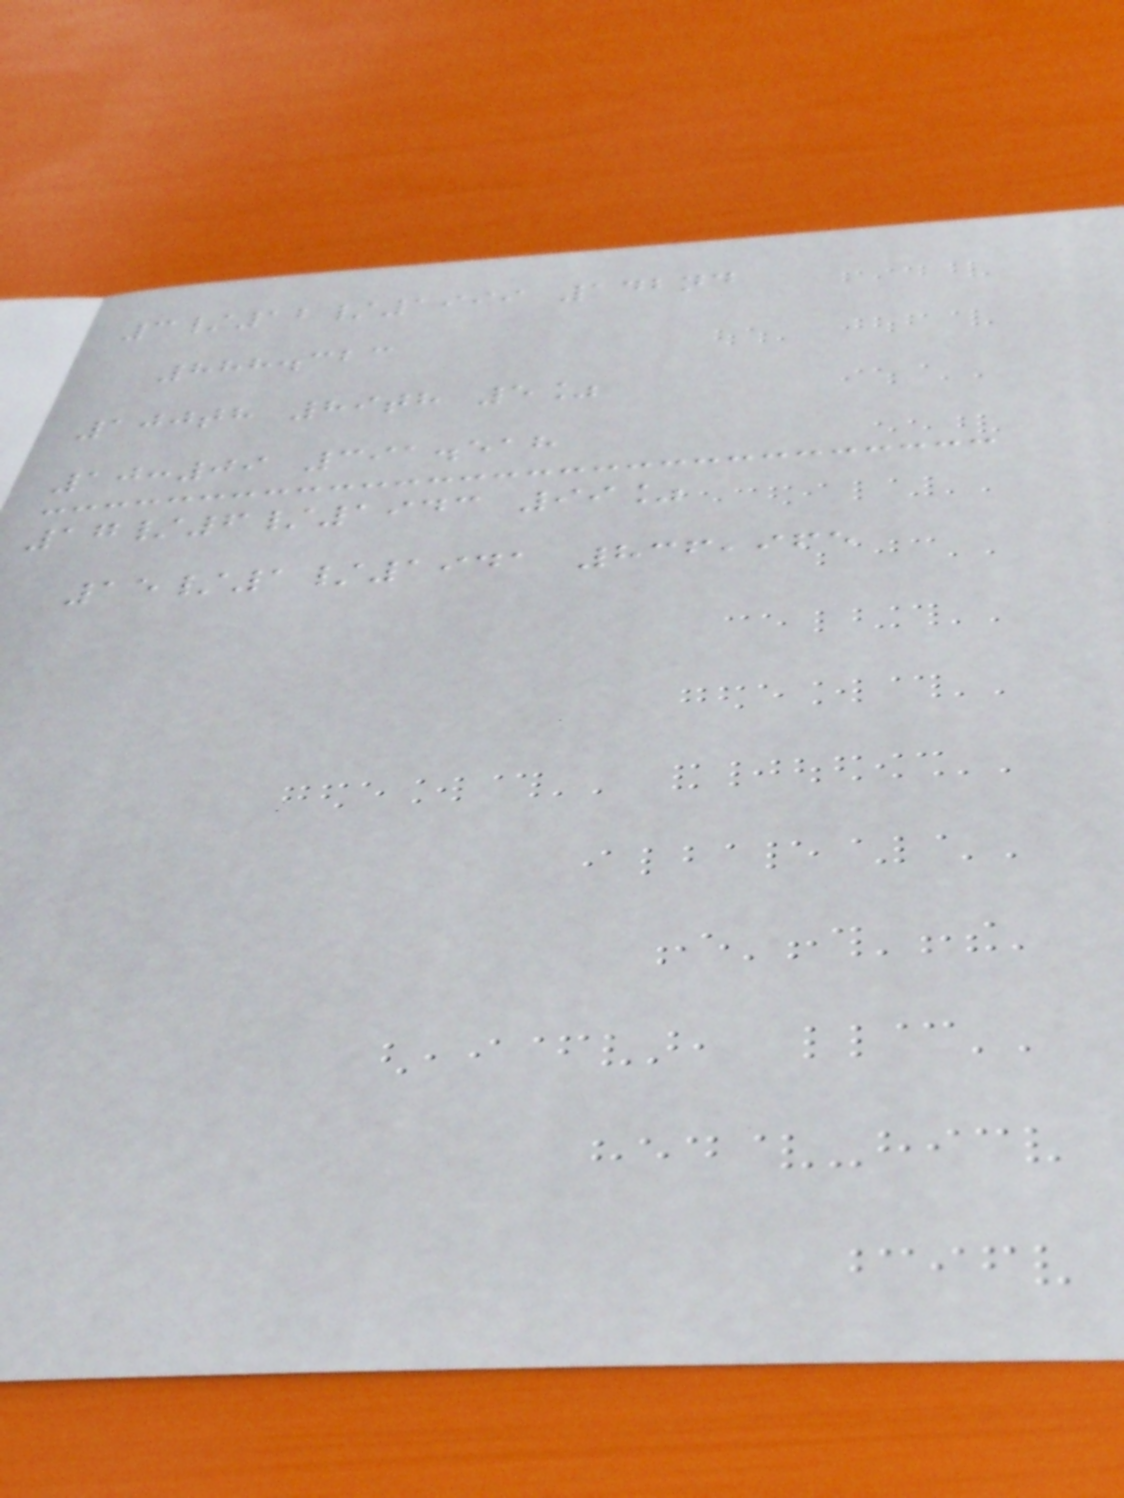3/12/1999 142nd
888.323
100th 89th 5%
10:09 391.518
17/6/1943 99%
15/1/1941 836,965
